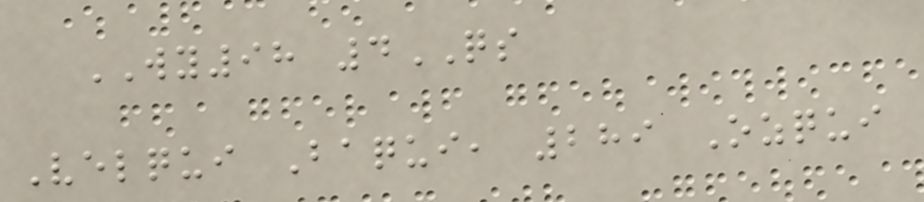WY98 4QS
Velqui Baqui, 289 Ozqui
